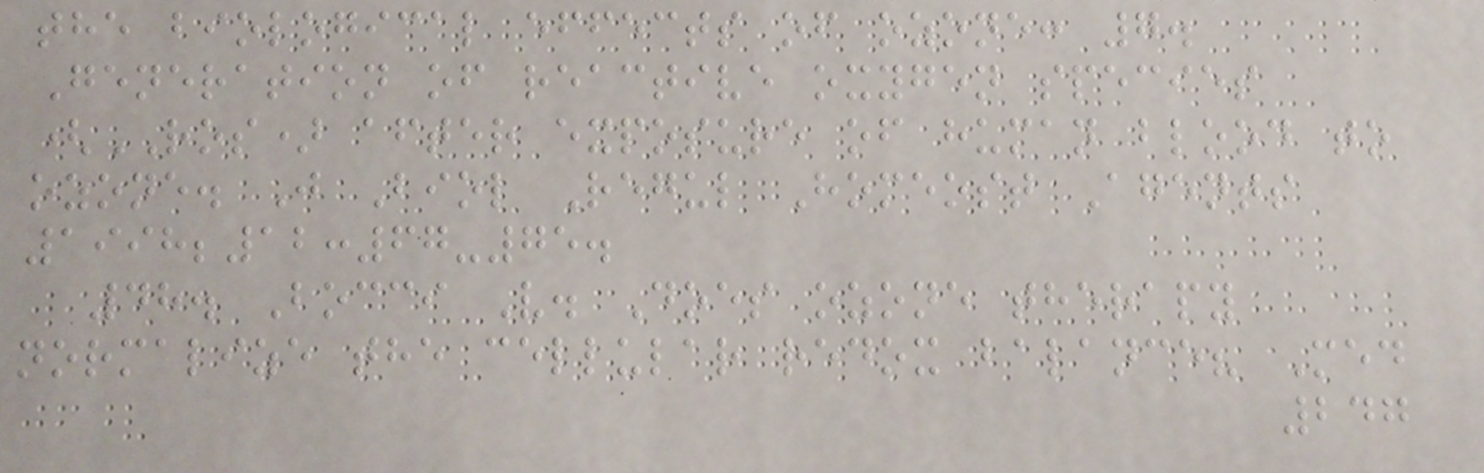the biological effects of ozone: 7.
Generation of reactive oxygen species
(ROS) after exposure of human blood to
ozone. J Biol Regul Homeost Agents
1998;12:67-75.
48. Bocci V. Does ozone therapy
normalize the cellular redox balance? Med
247
